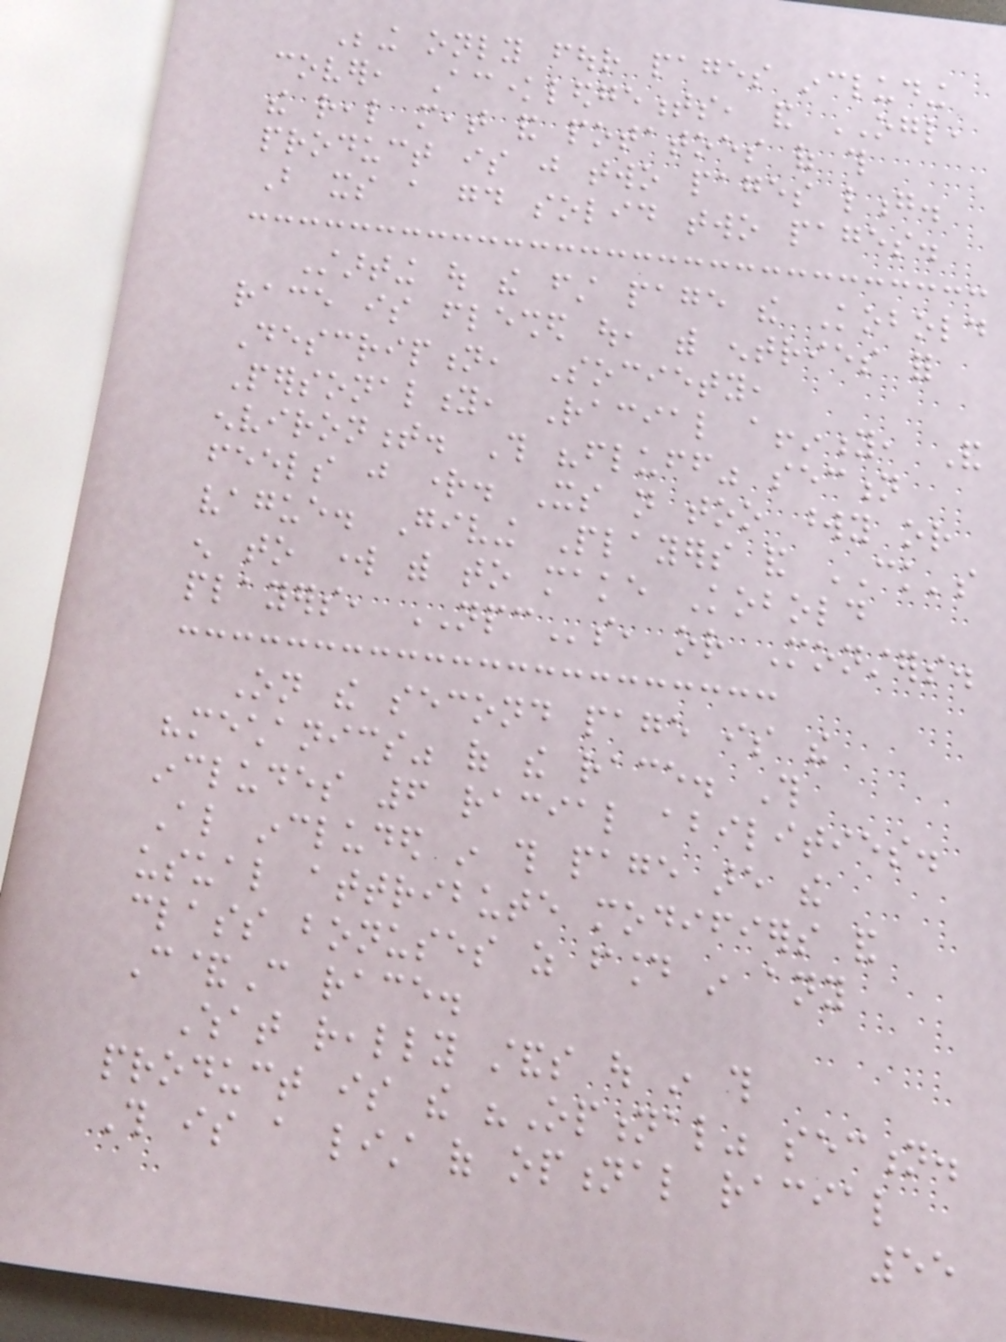Being only four pages including
cover, Acknowledgements, and OGL,
the real meat and potatoes of this
product is just two pages long.
But its a good solid two pages.
Starting out the first page the Kobold
race is fleshed out, with entries for
Description, Society,
Personality, Racial affinity, And
environment. This "fluff" section
feels just right. Its not too wordy or
vague. Giving Players and CK's
enough to work with to make Kobold
players, NPCs, or Monsters.
On the second page is the
"mechanics" of the race. This
includes 6 racial abilities.
Also included in this page are the
usual attribute modifiers and
class bonuses as found in any
C&C race.
What really stands out in this
product is the "Optional" section.
This is a list of optional racial
55
